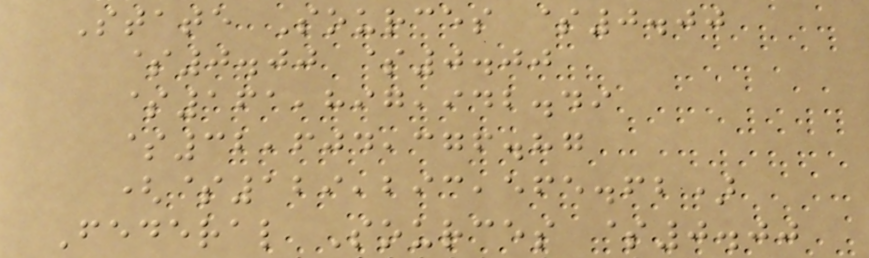State Sources $0.00
$0.00 $0.00
$161,897,942.49
$32,604,376.87
($129,293,565.62)
Federal Sources $0.00
